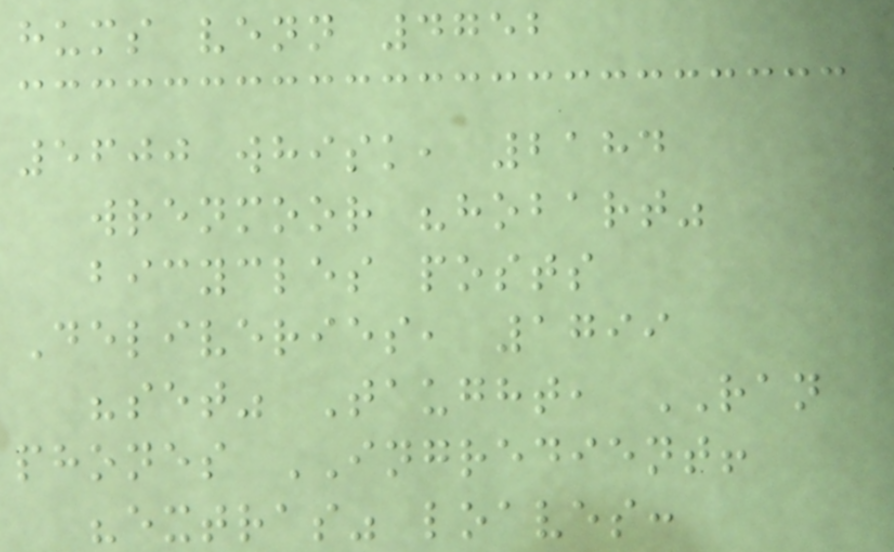hums venn 4752
5600 whisk, 2184
wrenmoor "hobart"
bicycles posts
Deliveries, 1799
"set" Taught, RAN
phones INGREDIENT!
"extras" loaves:
